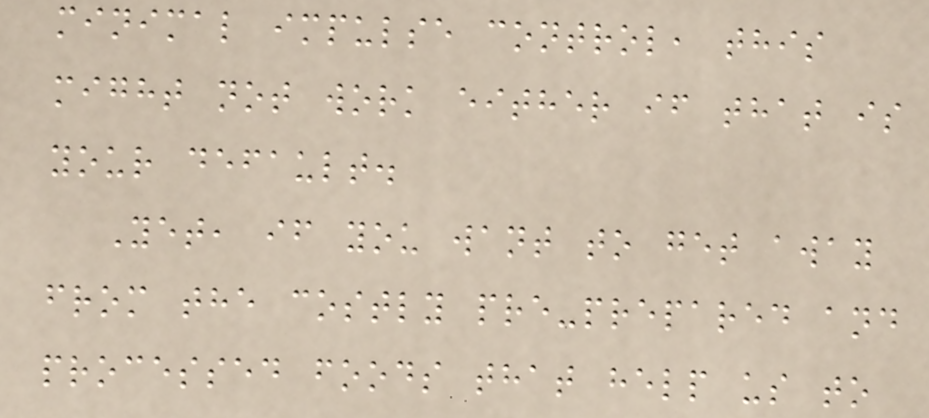minimal impulse control, this
might not work either if that is
your default.
Yet, if you want to get away
from the costly pre-prepared and
processed foods that help us to
